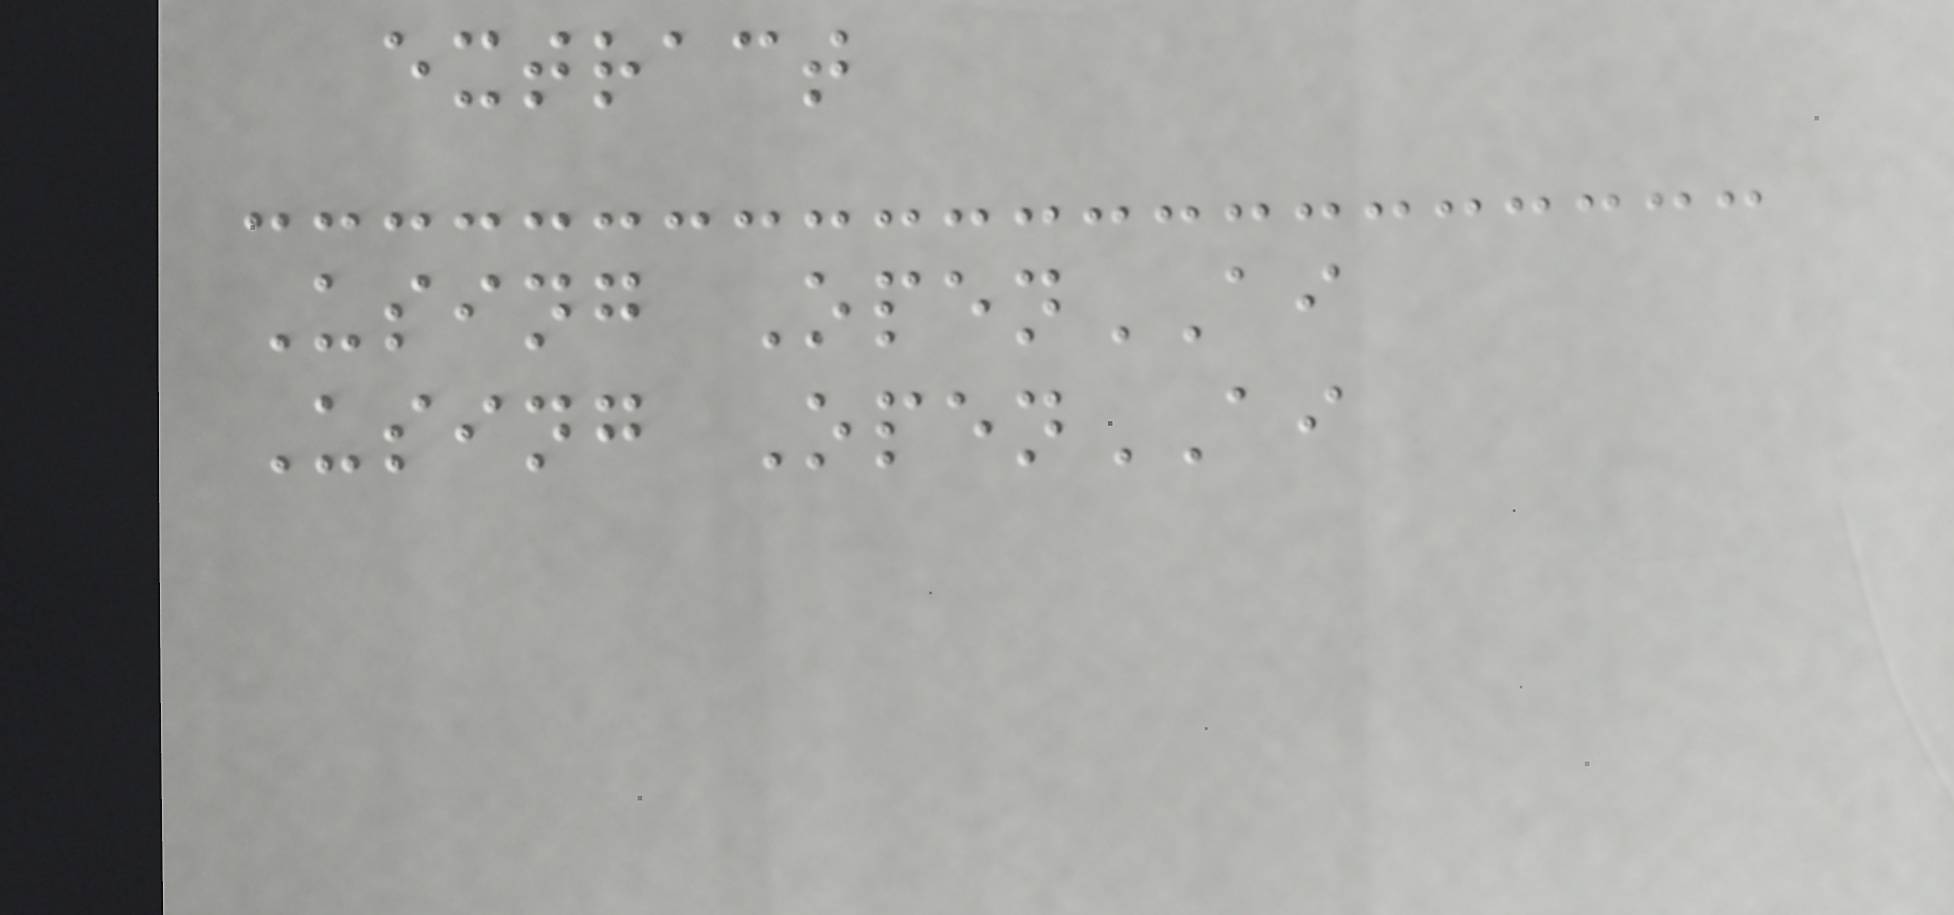extract
Using OpenAI
Using OpenAI
